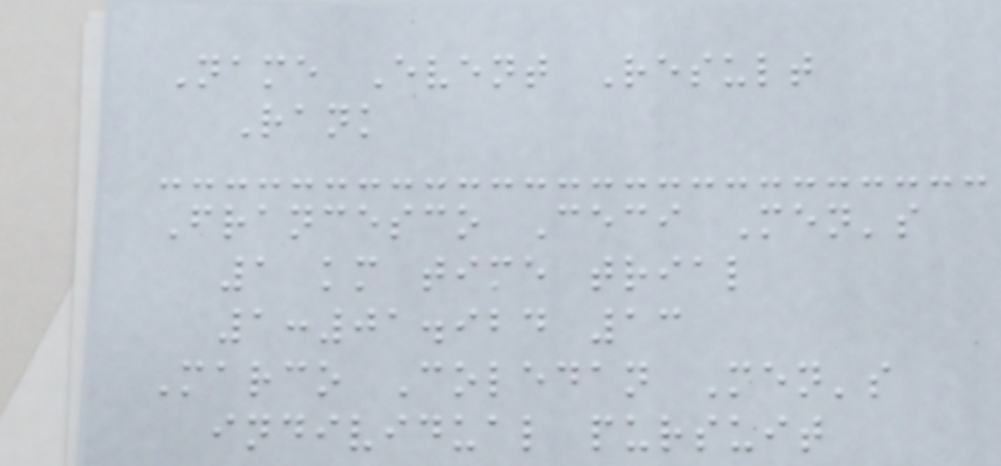Name Event Result
Rank
Francesco Ceci Men's
1 km time trial
1:01.924 13
Marco Coledan Men's
individual pursuit
